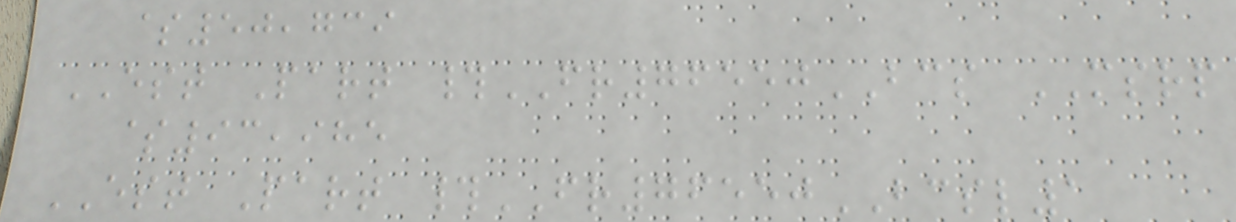$50,739
EST Part #FR76550BCS MSRP
$93,985
EST Part #FR76550BCSL1
